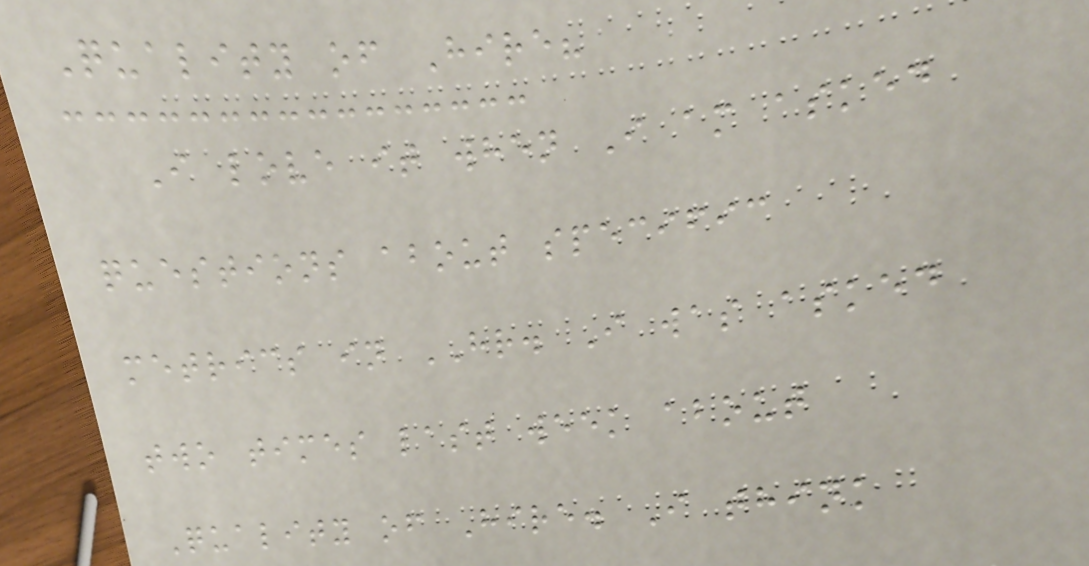Quality of Hire?
I love it when I am asked
questions about specific
metrics in HR. I was asked
two times last week about
Quality of Hire. I think
